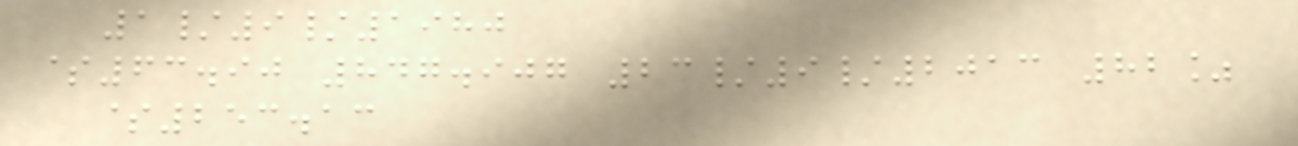1/9/1980
$63.90 847.907 23/9/2013 82%
$253.13
